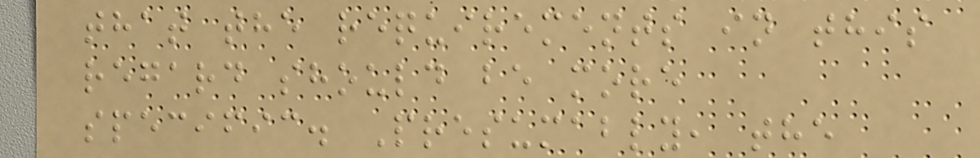that the requirements in this
regard should be more
specific. Presumably, the
